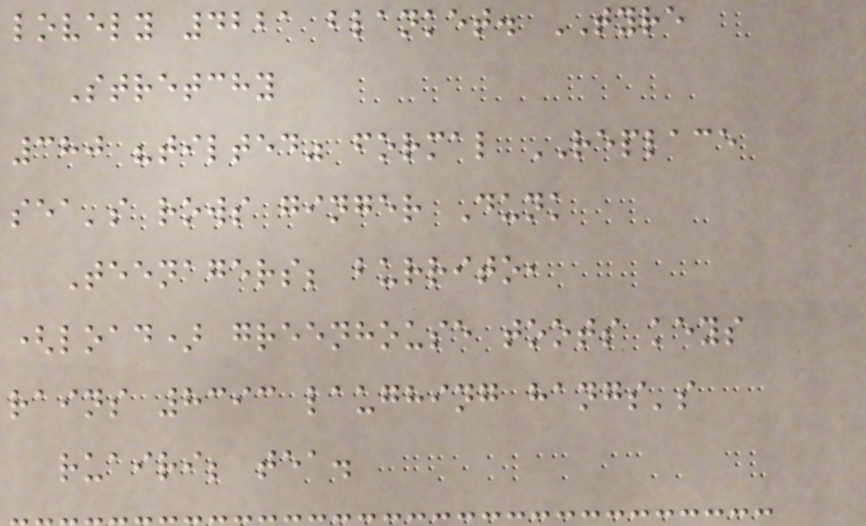lovely 4221 blanket. TYRE
Stretchy
380 "tilted" formal REPLACE
sea's rows ginger Dunk
Teenagers; burrito,
(load) greenhouse toots keys
rains 8393 laughing hangs's
ruairi; tea.
